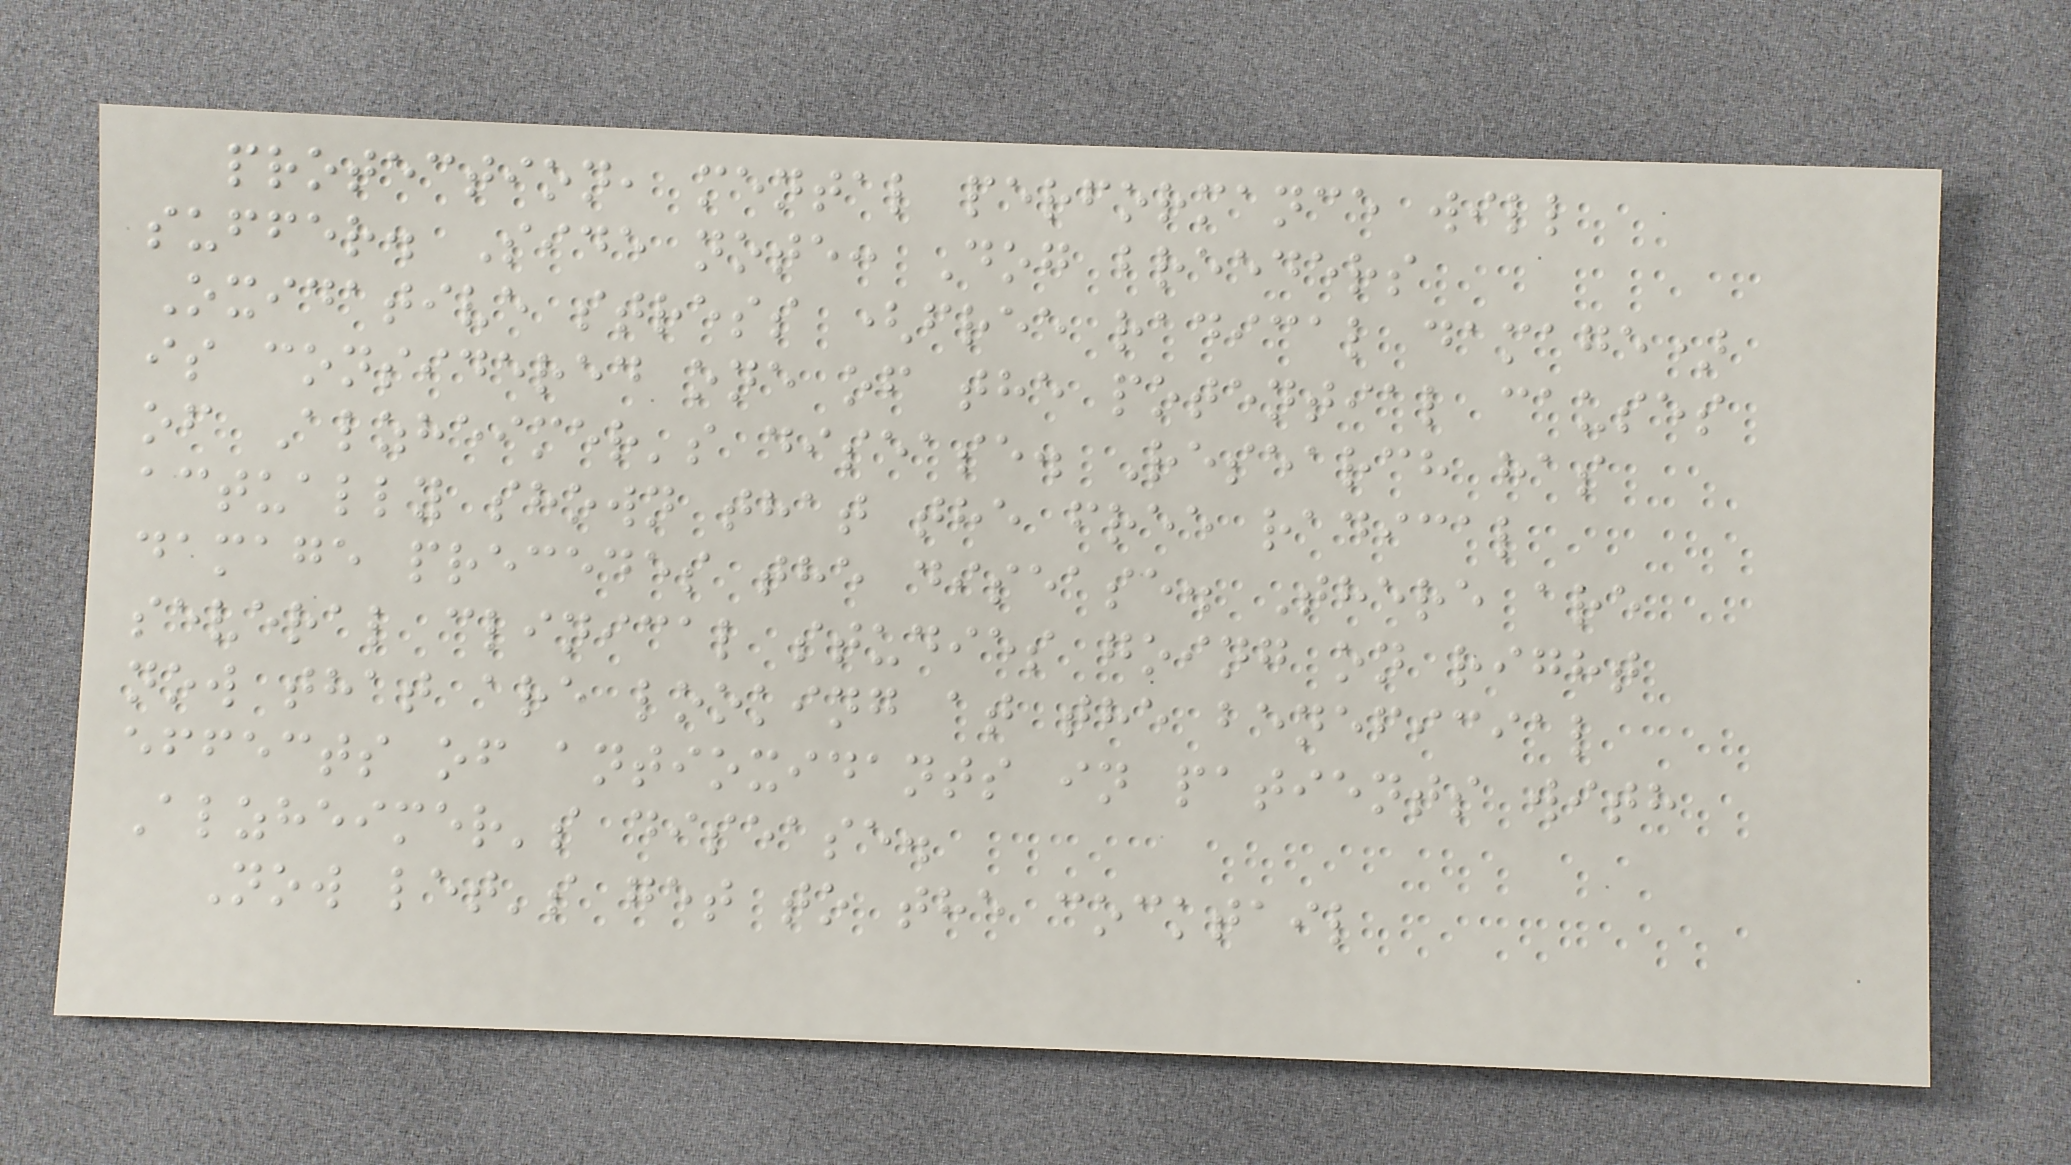protection, mental performance will
suffer. Side note: Dog breeders
Oxidative stress (free radical damage)
is considered one of the potential causes
of Alzheimer's disease. Research has
actually shown that the free radical
damage precedes the disease. There are
several clinical studies going on right
now that are looking at the beneficial
effects of antioxidants in patients with
Alzheimer's disease.
Now let's get to the cocktail
